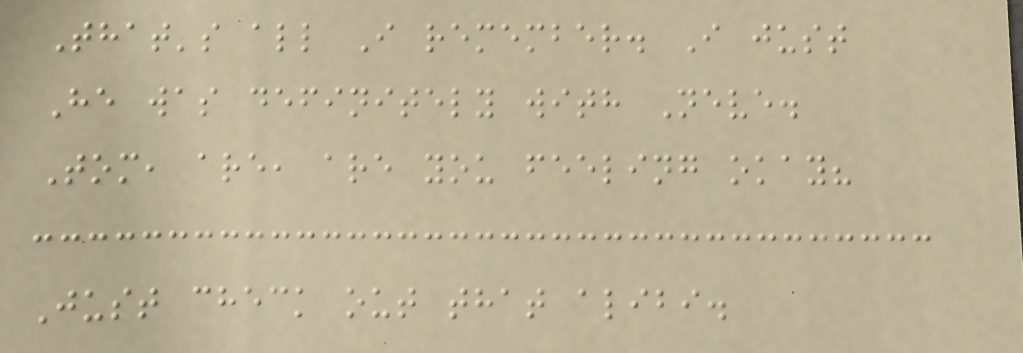That's all I remember. I just
He was definitely with Neve.
Tom, are, are you feeling okay?
Just check out that alibi.
